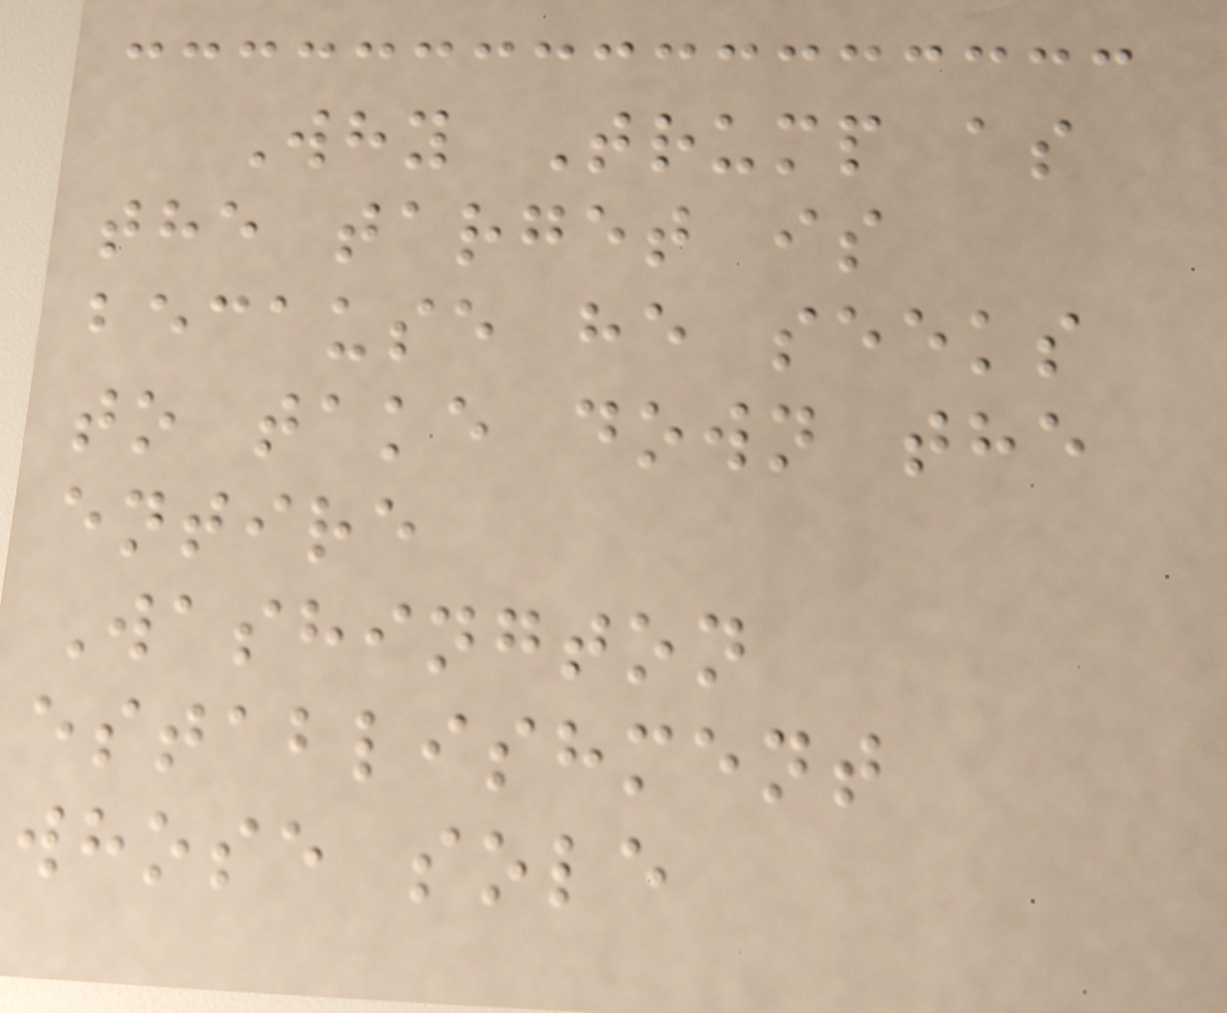Why Trump as
the target is
because he seeks
to take down the
entire
Washington
establishment
whose sole
